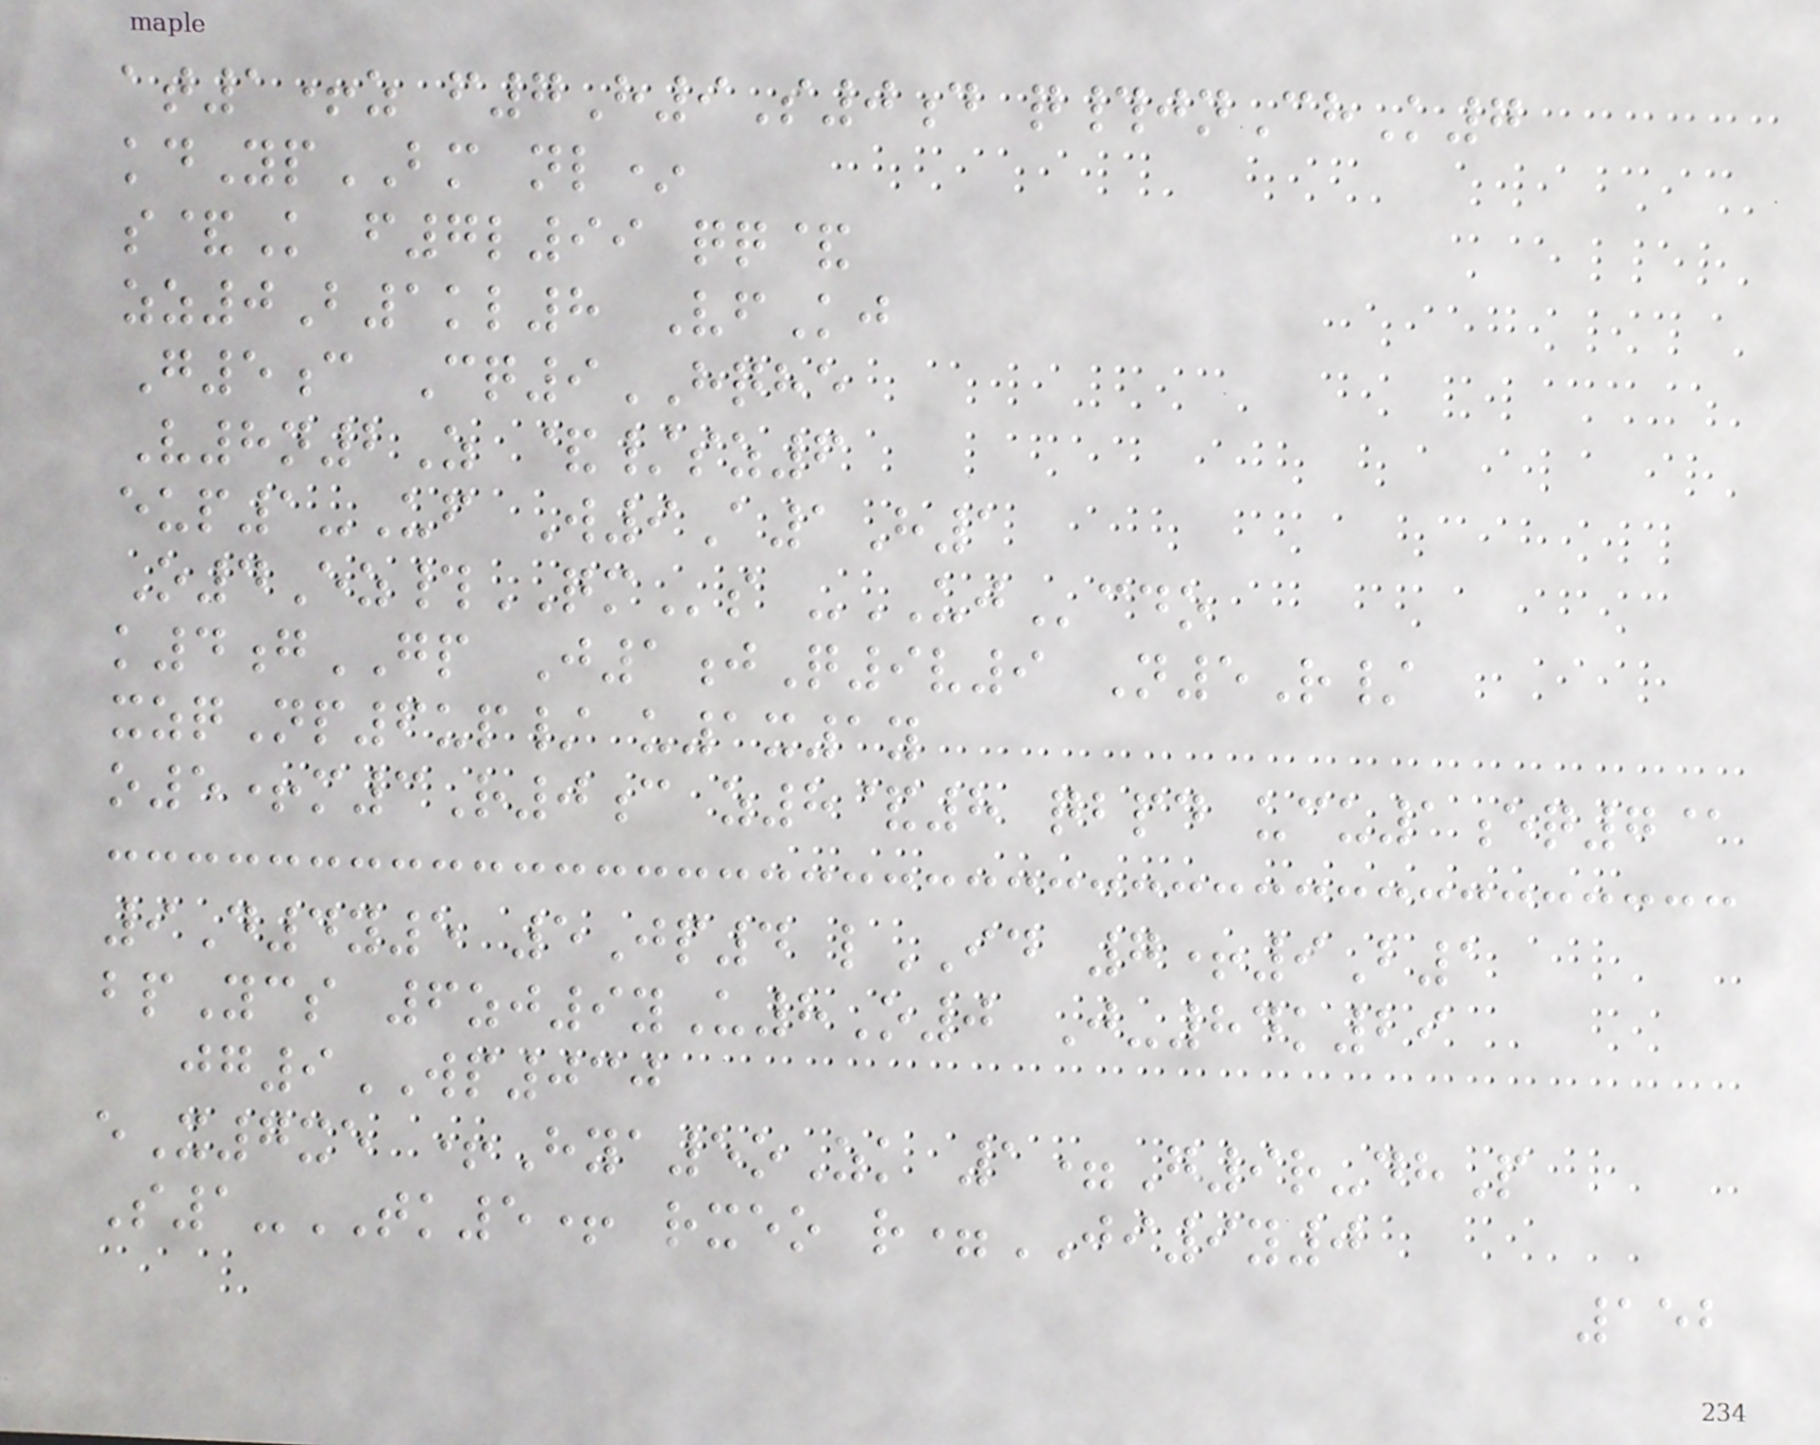at1+z f7H9S0d q#jnChK7
kdYpBM nl*
s&K f7l99 qq&
zz0B1kl8 VfKj
G5c Cq9HQHE
V8n2Z &/sz6
eup1-Uf W9A1H1
O4Ez#QMs -UJcdo
k4gGP J1jQ9v9 N5R/
xzqNp6up/ u1x1y
o5+m3R0c z8&8 qbpd ucu1eq7@
9D4y5 5Jp4 lID 7+9B1
bpYcs 6zj9yU8O0 J-84k29
jg9WP030
eX7xe +Hya5oZk 1=G9r-dhP
S1-TK5+ rxeo r=JI9y0
152
